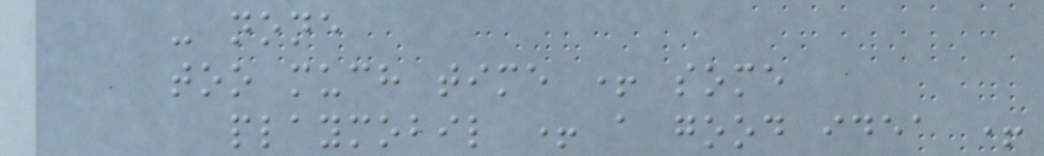- none
too much time + some
playmobil + a good idea +
